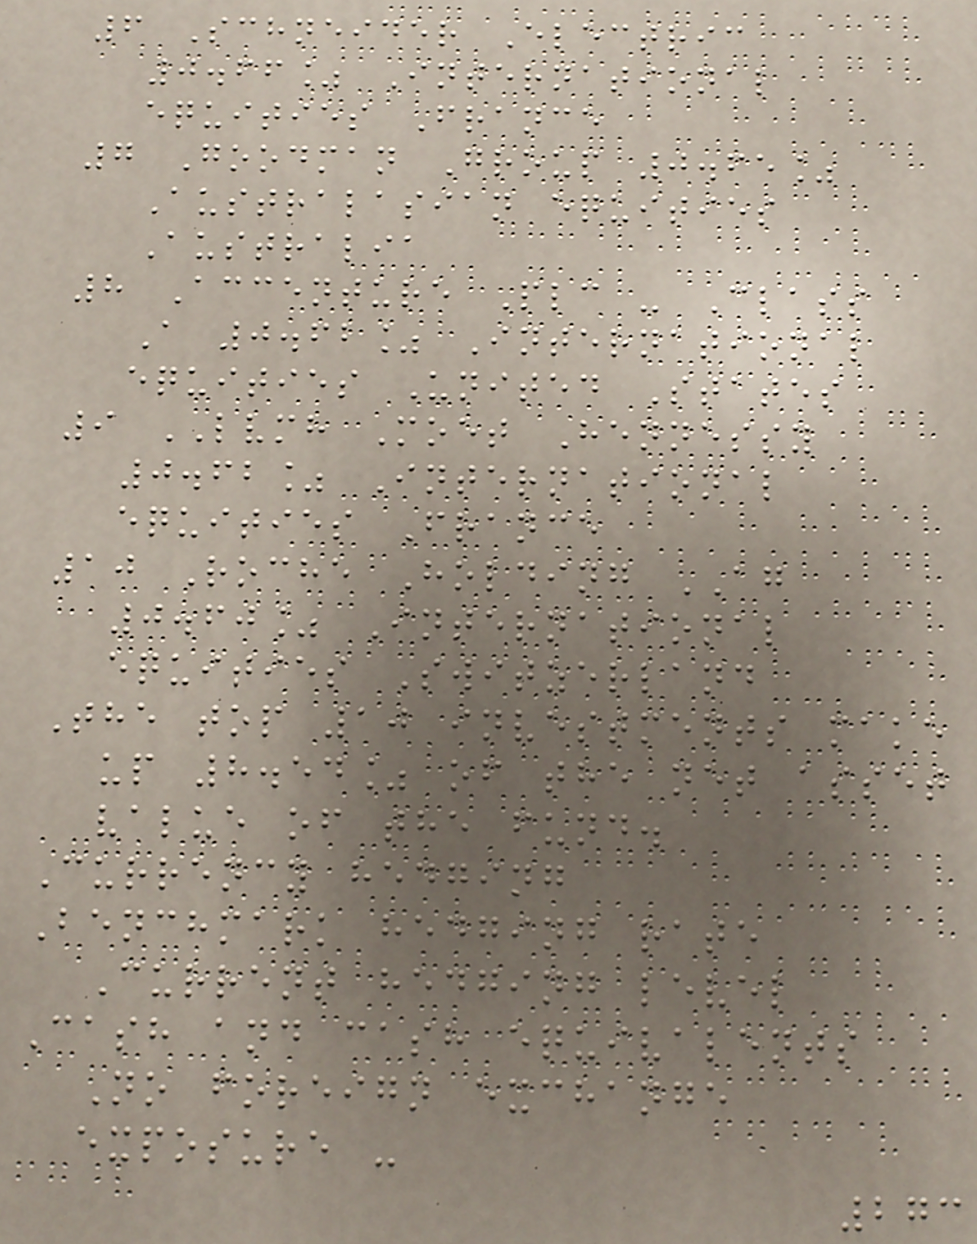6 Schneider Electric
0.66% International
equities France
7 Goodman Group 0.65%
Australasian equities
Australia
8 Accenture Plc - Class
A 0.62% International
equities United States
9 LVMH Moet Hennessy
0.62% International
equities France
10 Roche Holding AG
0.60% International
equities Switzerland
The top 10 investments make
up 8.54% of the net asset
value of the fund.
Currency hedging
Benchmark hedging rate
Current hedging level
Cash and cash equivalents
No foreign exchange
exposure -
273
